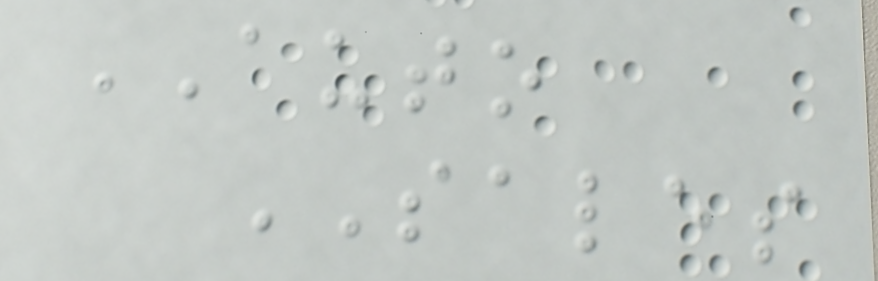AUTO
SALES
